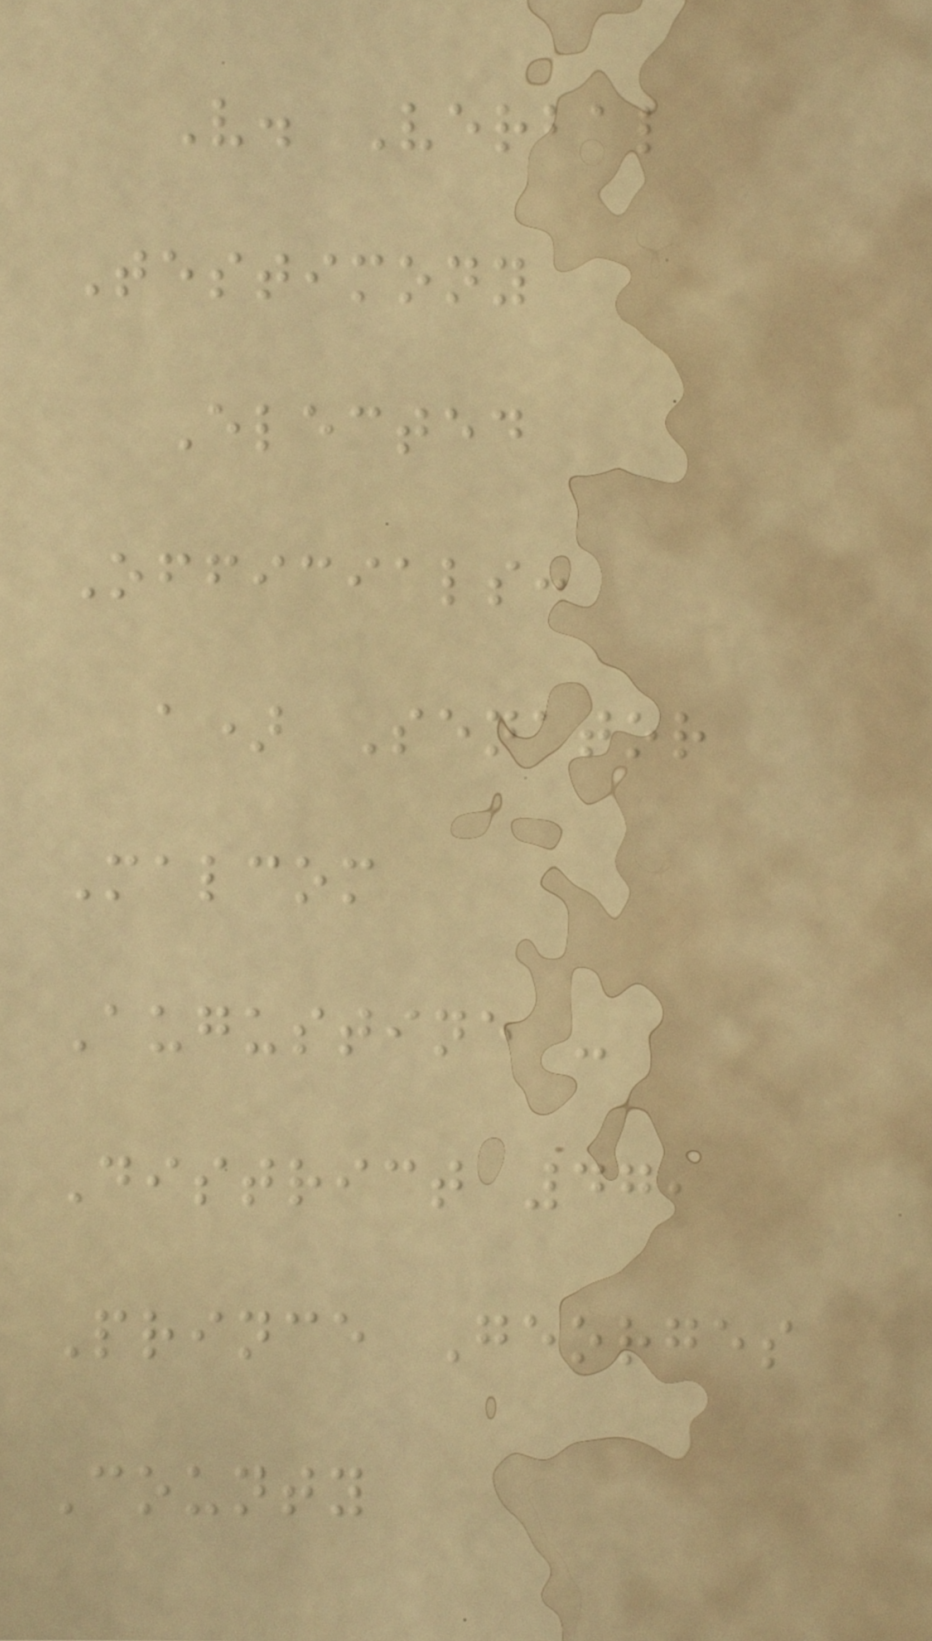V. Verbal
Testimony
Elected
Officials:
a) Senator
Malcom
Augustine -
District 47,
Prince Georges
County
